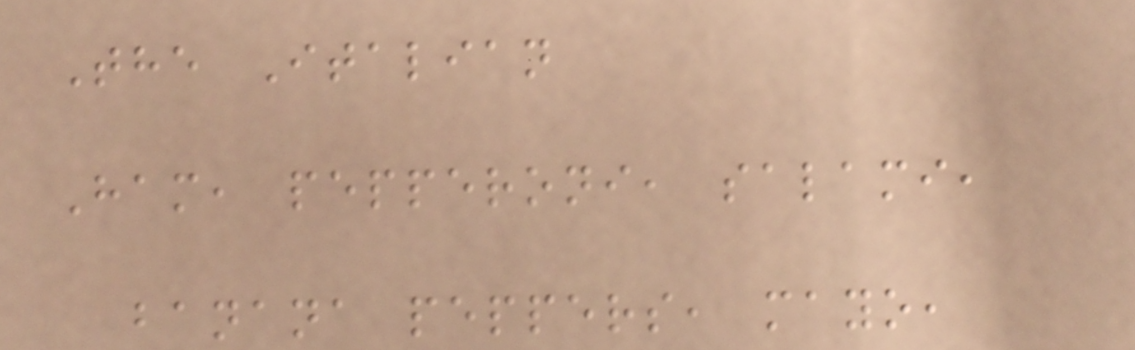The Italian
Ham, pepperoni, salami,
banana peppers, mayo,
